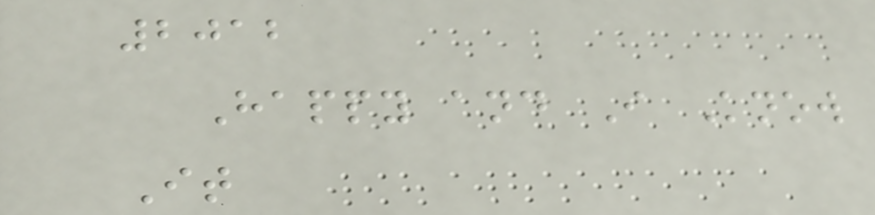2012
Happy and I Know
It
